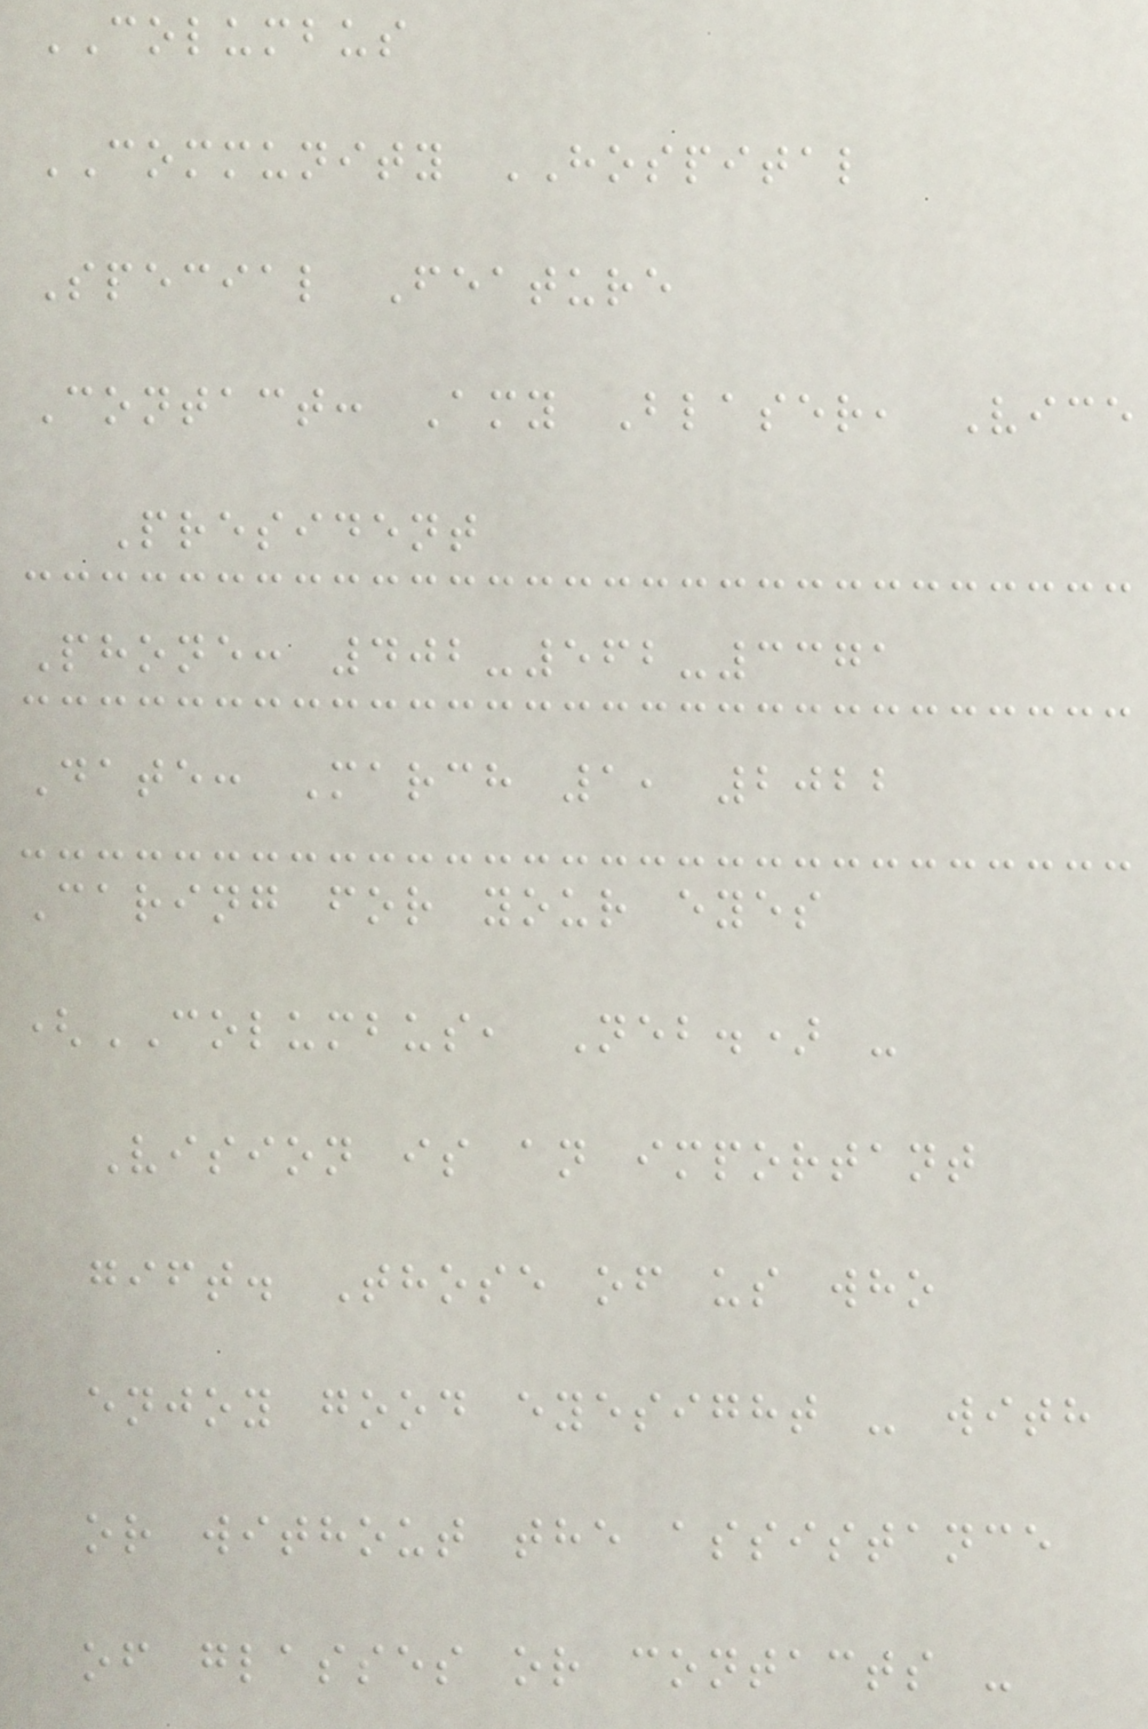COLUMBUS
COMMUNITY HOSPITAL
Special Feature
Contact: Amy Blaser, Vice
President
Phone: 402-562-3371
Date: March 1, 2022
Caring for your eyes
(COLUMBUS, Neb.) -
Vision is an important
gift. Those of us who
enjoy good eyesight - with
or without the assistance
of glasses or contacts -
